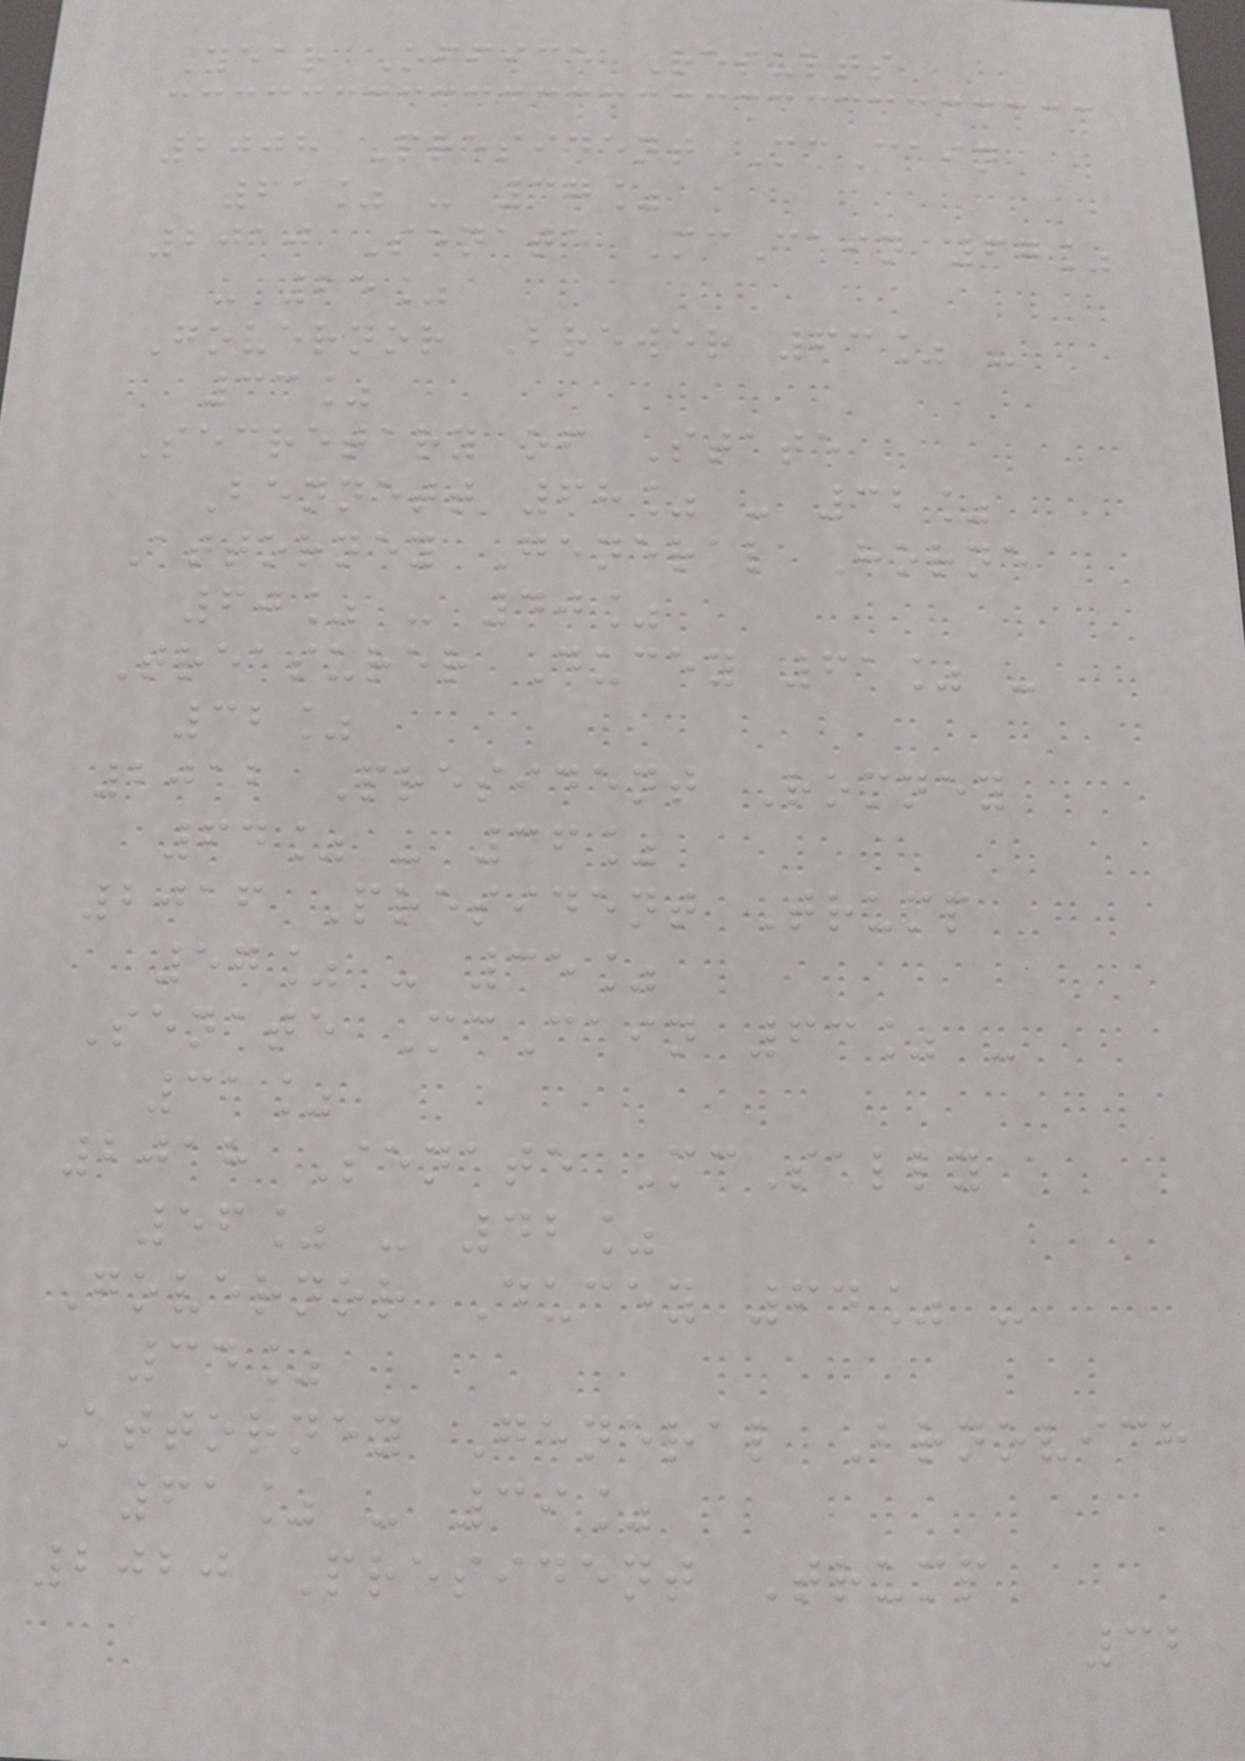Year Office Results
2008 President McCain
61% - 37%
2010 Senate McCain 67%
- 25%
Governor Brewer 63% -
33%
Secretary of State
Bennett 68% - 32%
Attorney General Horne
60% - 40%
Treasurer Ducey 61% -
32%
2012 President Romney
64% - 36%
2016 President Trump
57% - 35%
Senate McCain 63% -
31%
2018 Senate McSally
56% - 42%
Governor Ducey 64% -
34%
Attorney General Brnovich
61% - 39%
2020 President Trump
32
